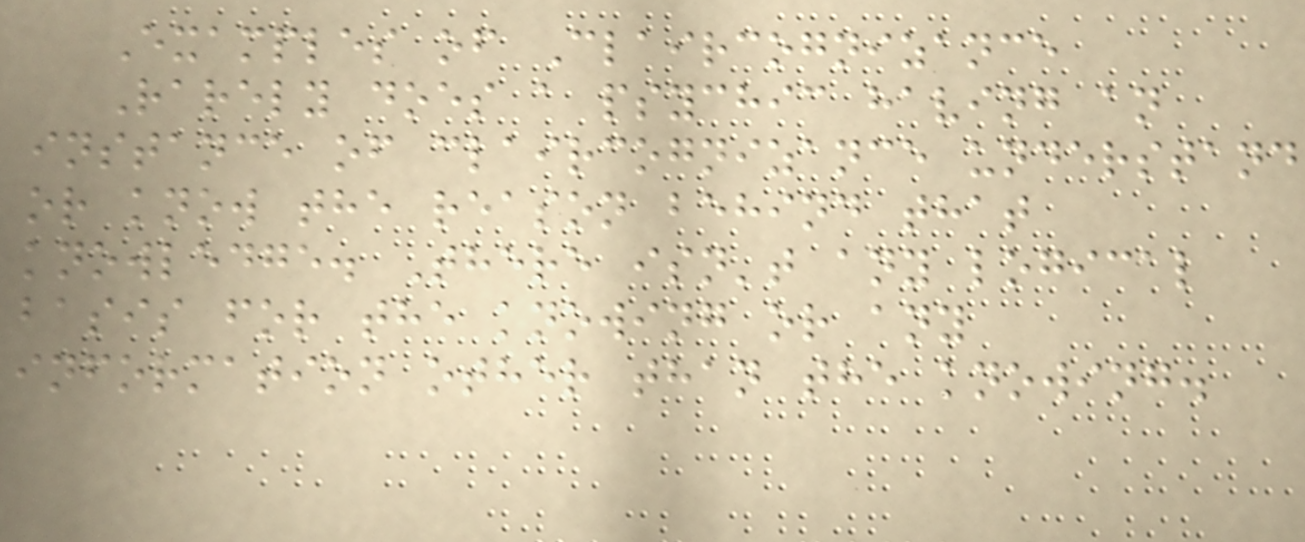Examples of Claircognizance
Rarely does a psychic having an
instance of claircognizance understand
or know the reason behind that
knowledge. There isn't any logical
basis for the knowing or any
information other than the knowing.
